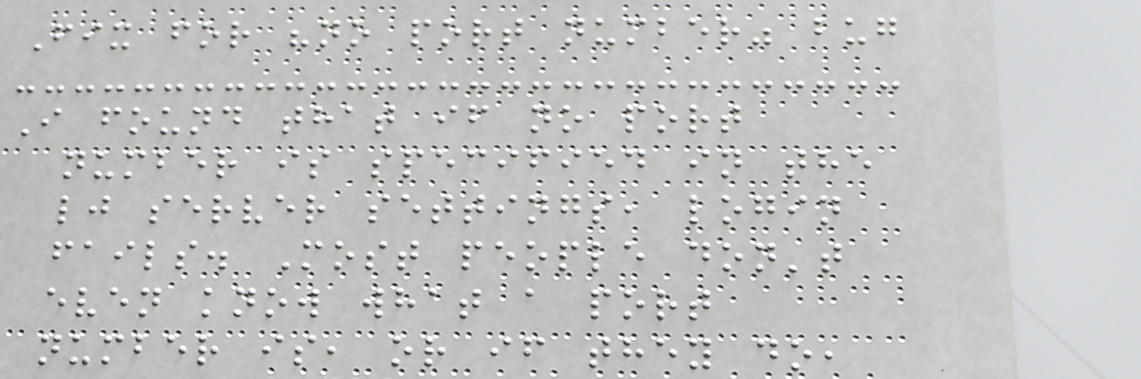Fix for "no port number" bug
I found that if no port
number is specified in the
lj server settings, login
fails. Most people don't
even know what a port
number is, or if they do,
